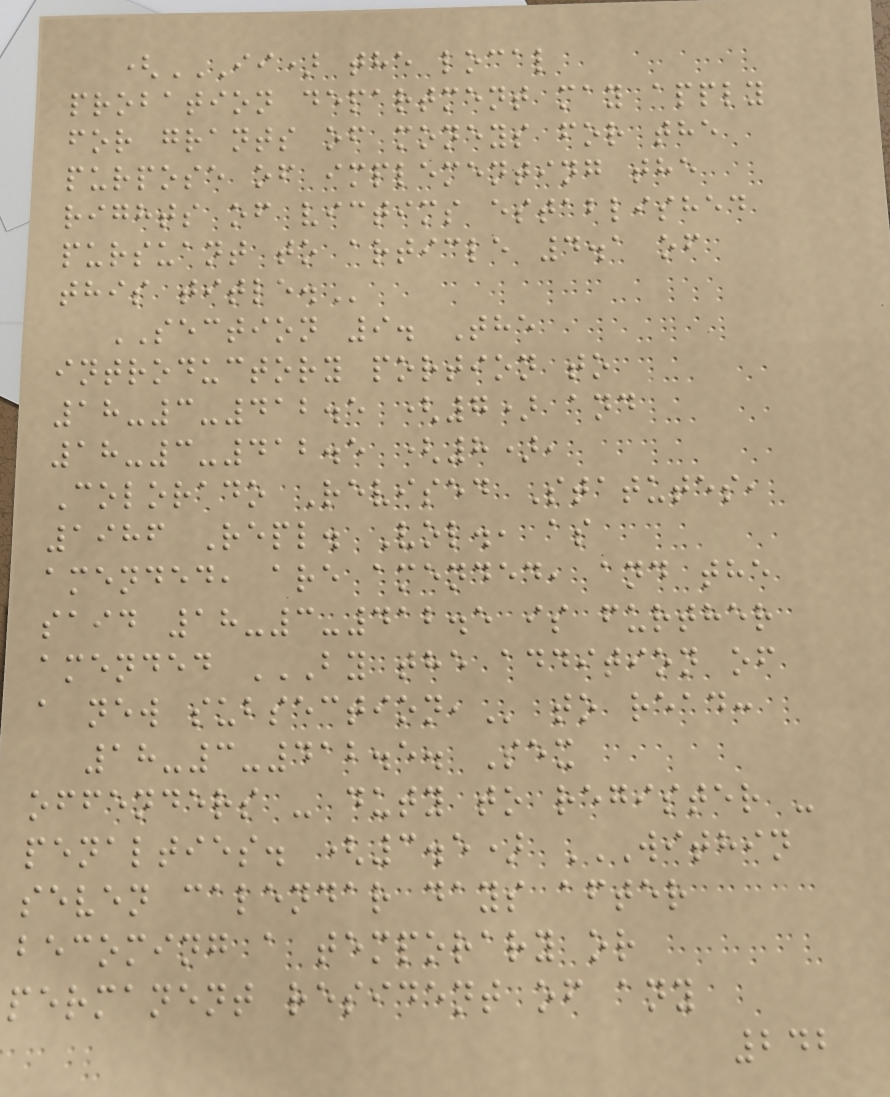(II) THE LOCAL
PROBATION DEPARTMENT MAY APPLY
FOR GRANTS OF MONEYS FOR THE
PURPOSE OF IMPLEMENTING THE
RIGHTS OF VICTIMS ESTABLISHED
PURSUANT TO ARTICLE 4.1 OF
THIS TITLE.
SECTION 9. The
introductory portion to
18-3-412.5 (7) and
18-3-412.5 (8),
Colorado Revised Statutes,
1986 Repl. Vol., as
amended, are amended, and the
said 18-3-412.5 is further
amended BY THE ADDITION OF
A NEW SUBSECTION, to read:
18-3-412.5. Sex
offenders - duty to register -
penalties. (3.5) WITHIN
SEVEN CALENDAR DAYS AFTER
BECOMING A TEMPORARY OR
PERMANENT RESIDENT OF ANY
242
